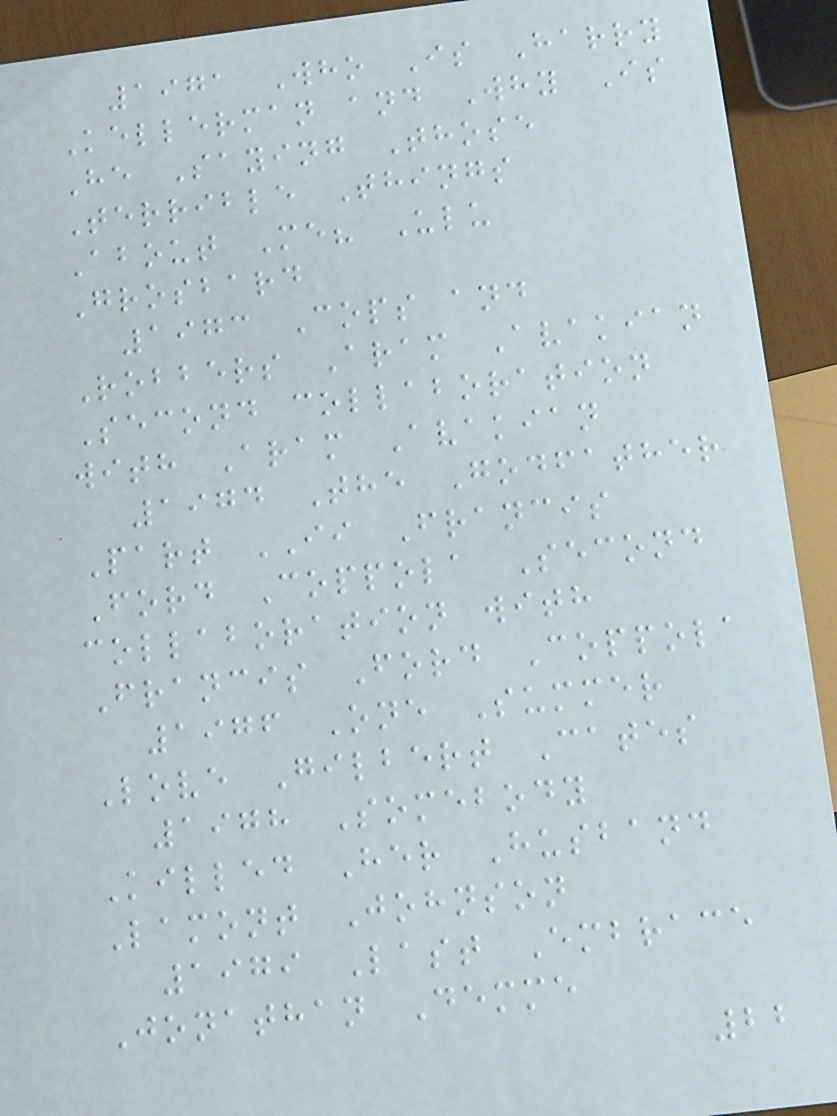1971 Who Is Harry
Kellerman and Why Is
He Saying Those
Terrible Things
About Me? Ulu
Grosbard
1973 Cops and
Robbers Aram Avakian
Second collaboration
with Aram Avakian
1974 The Godfather
Part II Francis
Ford Coppola Second
collaboration with
Francis Ford Coppola
1976 One Summer
Love Gilbert Cates
1978 Somebody
Killed Her Husband
Lamont Johnson
1979 Last Embrace
Jonathan Demme
22
